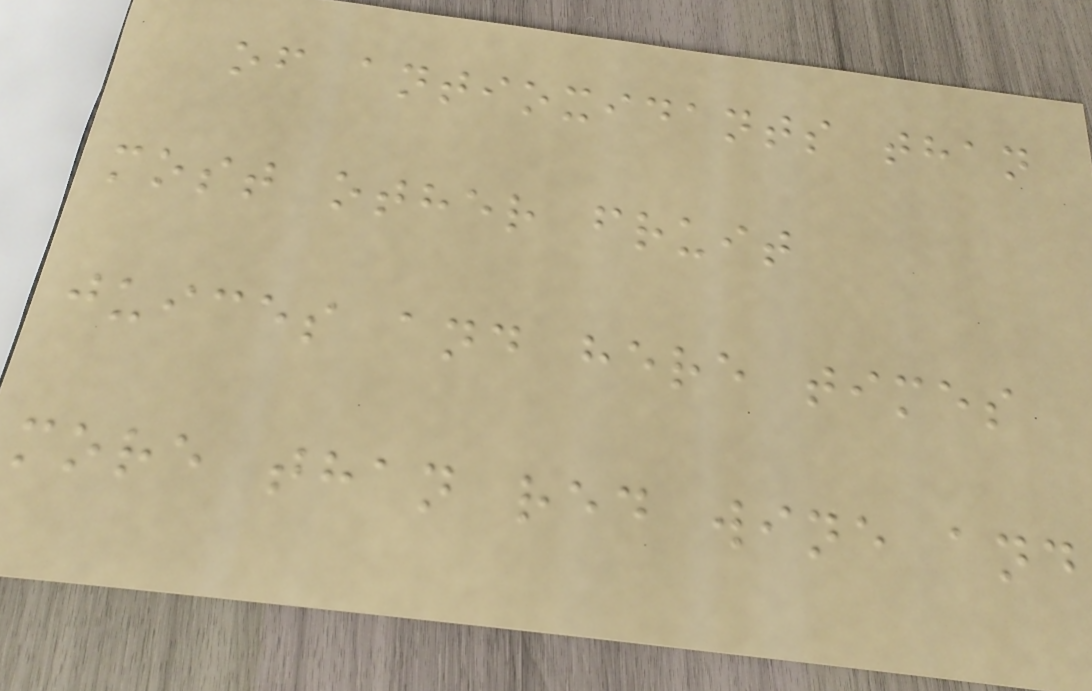of antioxidants than
most other fruit
juices and here times
more than red wine and
